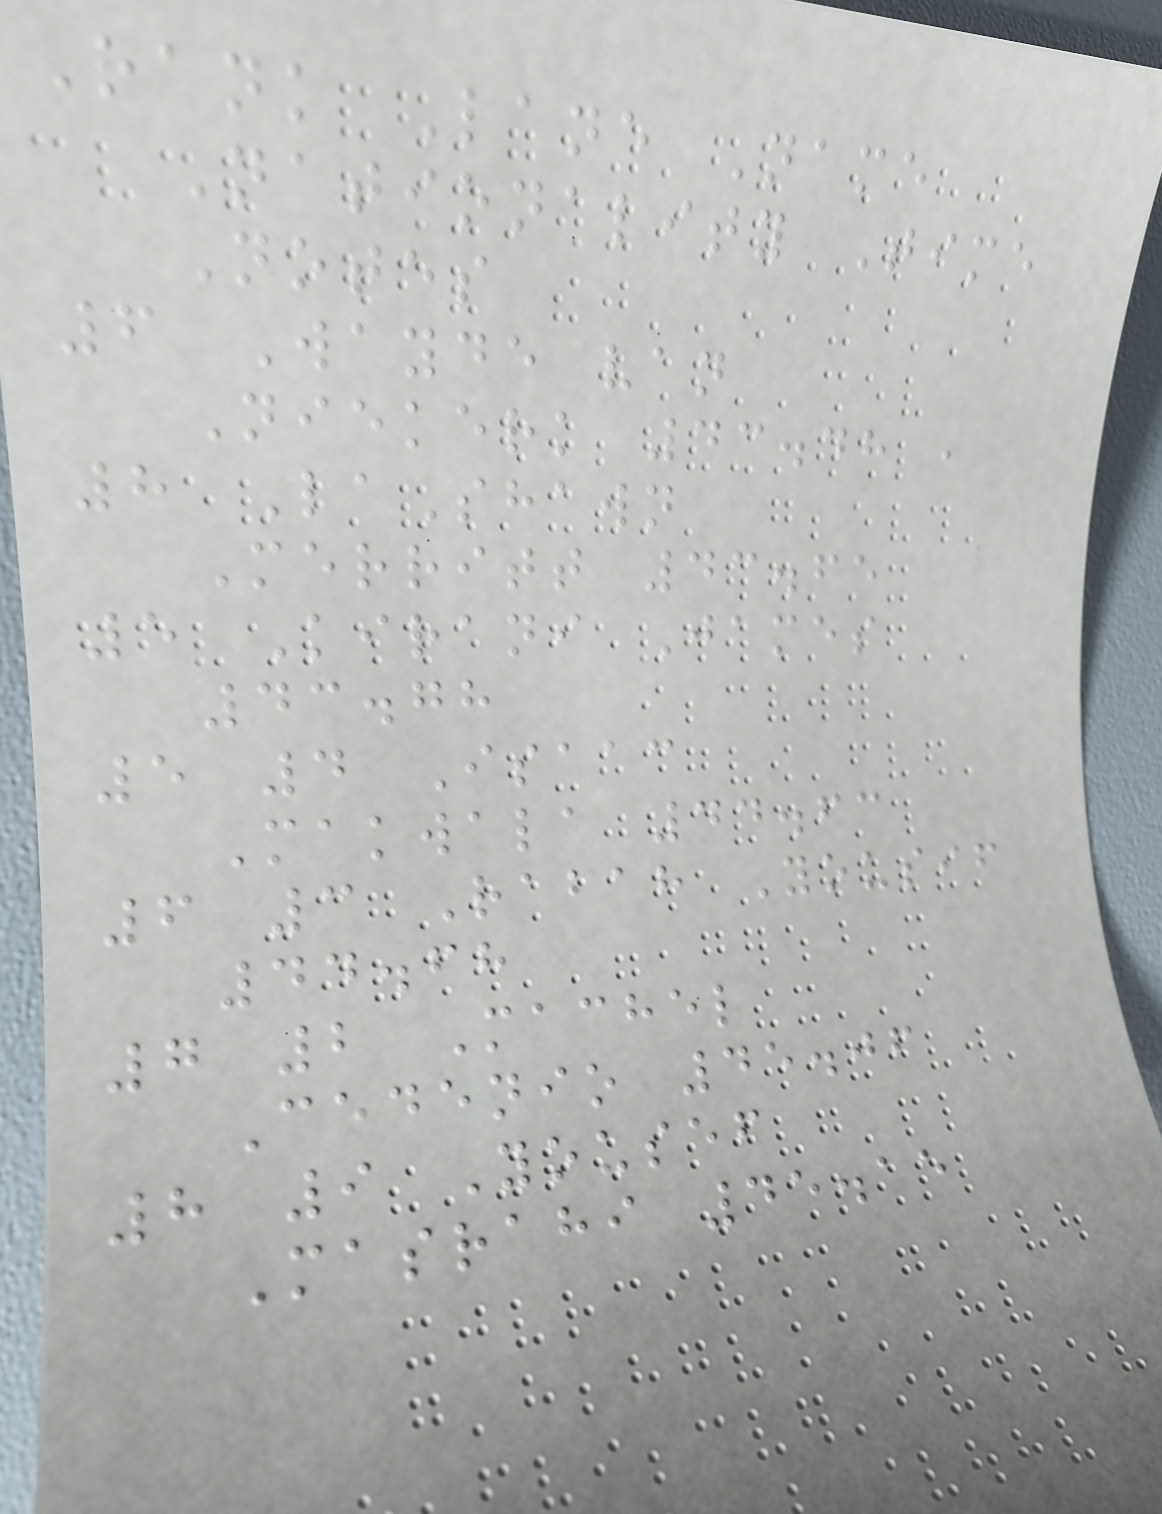Rank Lane Name
Nationality Time
Notes
6 Wayde van
Niekerk 43.48 ,
8 LaShawn
Merritt 43.65
5 Kirani James
43.78
5 4 Isaac
Makwala 44.63
6 3 Rabah Yousif
44.68
7 2 Machel
Cedenio 45.06
8 9 Yousef
Masrahi 45.15
